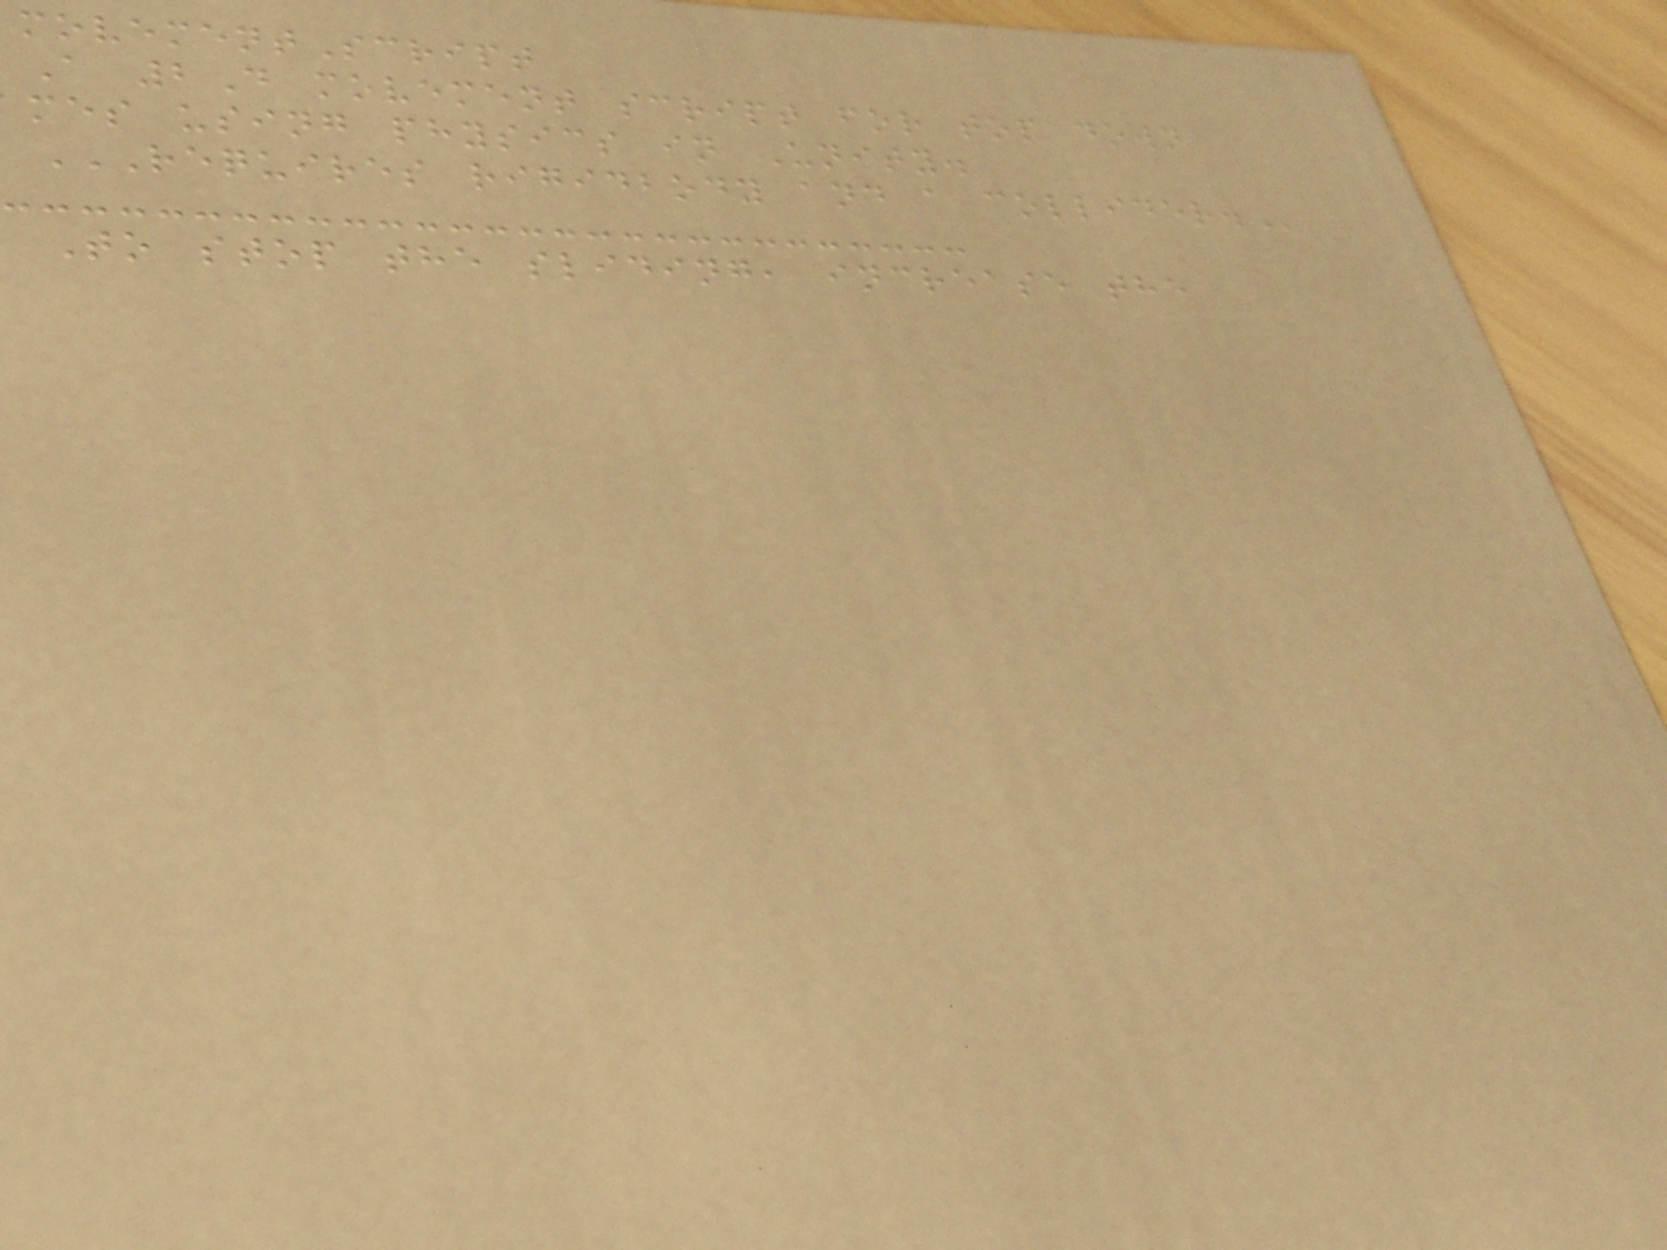movementScript
A 2D movement script for top down
mes using physics in Unity.
REQUIRES RIGIDBODY AND A COLLIDER.
To stop the sliding, increase the
